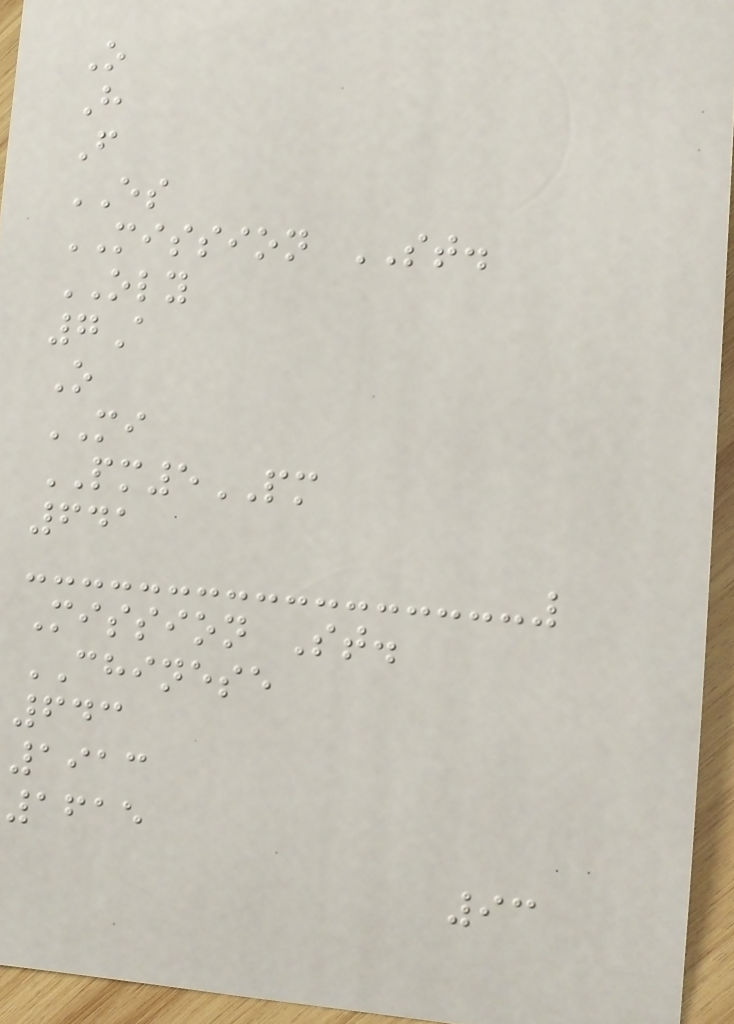O
H
F
ES
MISSION ST.
OLY
7A
O
MI
PM5PM
641
Mission St.
CHINESE
643
1913
1615
93
